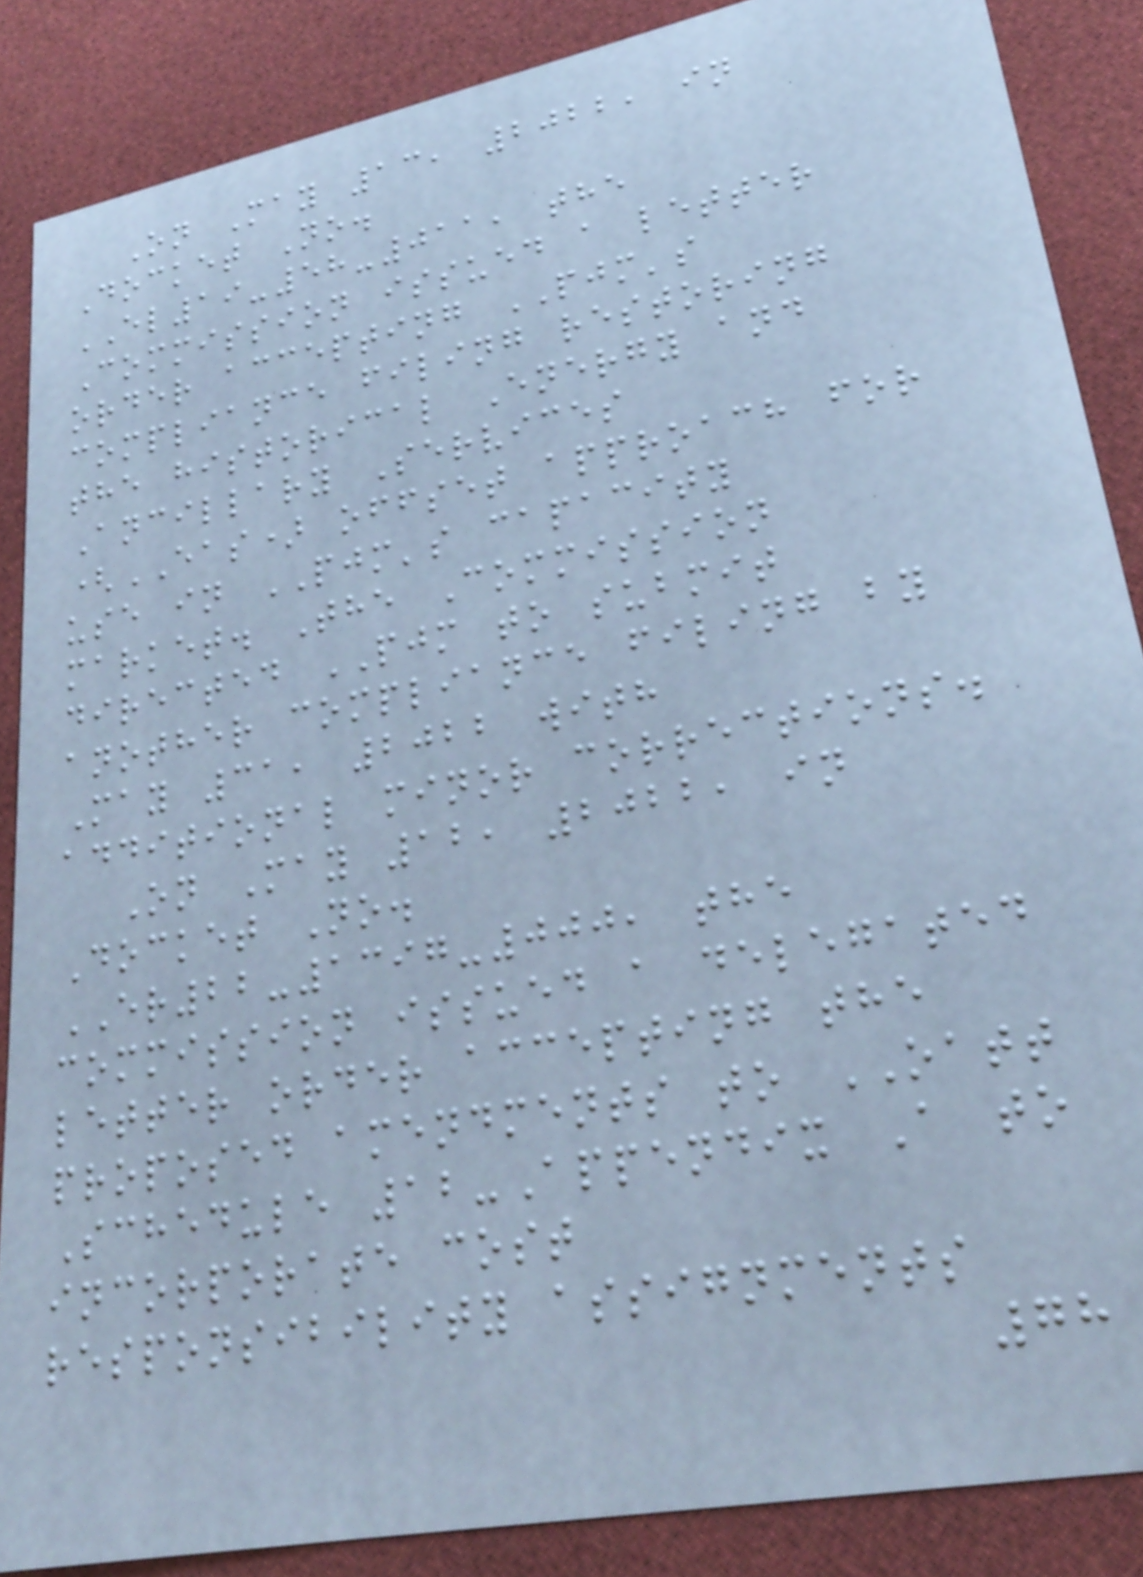On May 13, 2022, in
Docket No.
EL19-58-011, the
Commission issued a letter
order accepting PJM's
compliance filing restoring
the historical Energy and
Ancillary Services
(EAS) offset approach for
use in PJM's capacity
market. The Commission
directed PJM to submit
another compliance filing by
May 31, 2022 with
additional minor corrections.
On May 12, 2022, in
Docket No.
ER22-1397-000, the
commission issued a delegated
letter order accepting the
proposed amendments to OATT
Schedule 12-Appendix A to
incorporate cost
responsibility assignments
78
